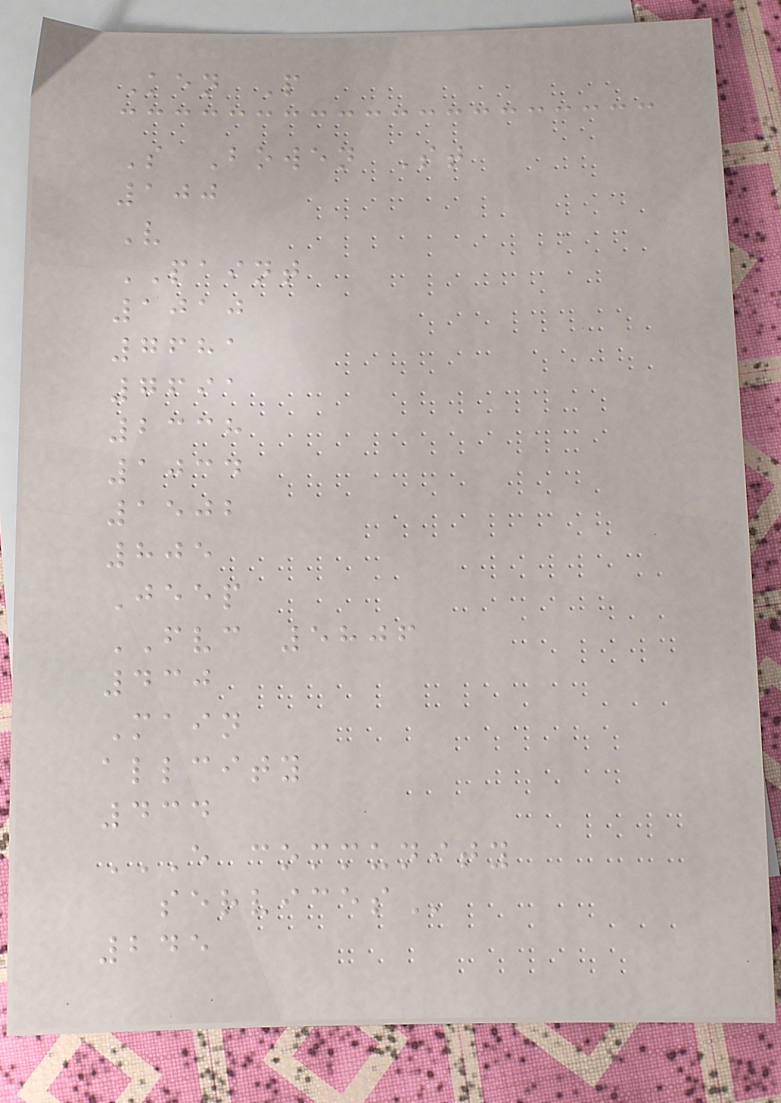Ken P
S Bowen St
100
V
PAINT
1010
7681
7691
2338
1034
1502
805
Jeep
FVC 5806
430
Main
allcity
434
E COMMUNITY
SERVICES
245
